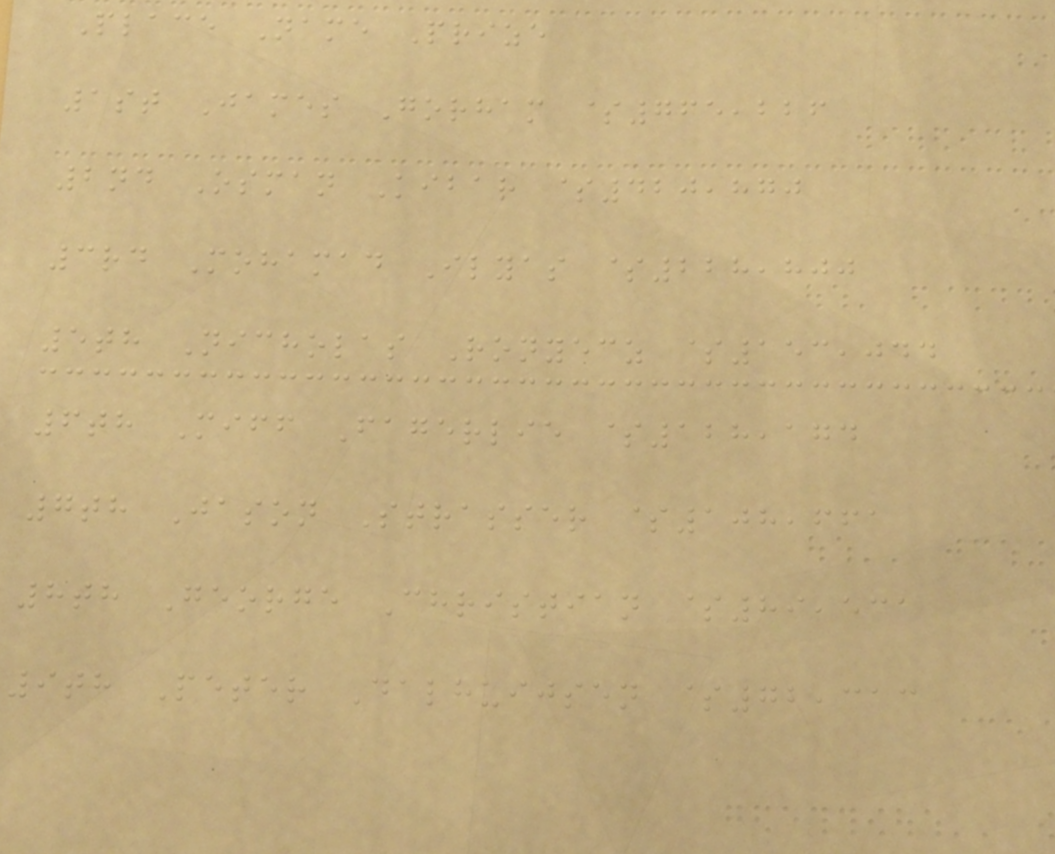Place Name Prize
1st James Gorham $765,226
2nd Osman Kibar $420,870
3rd Mohamad Ilyas $228,800
5th Nicholas Ronyecz $153,044
6th Miff Fagerlie $128,174
7th Jason Strasser $108,661
8th George Christian $89,531
9th Peter Dalhuijsen $72,313
